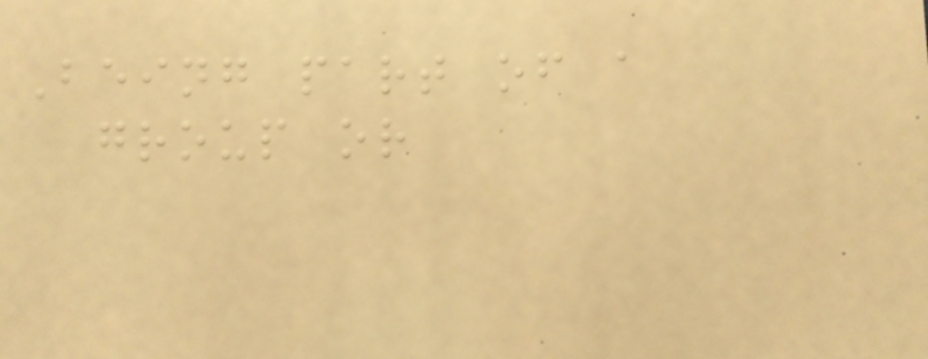Being part of a
group or
